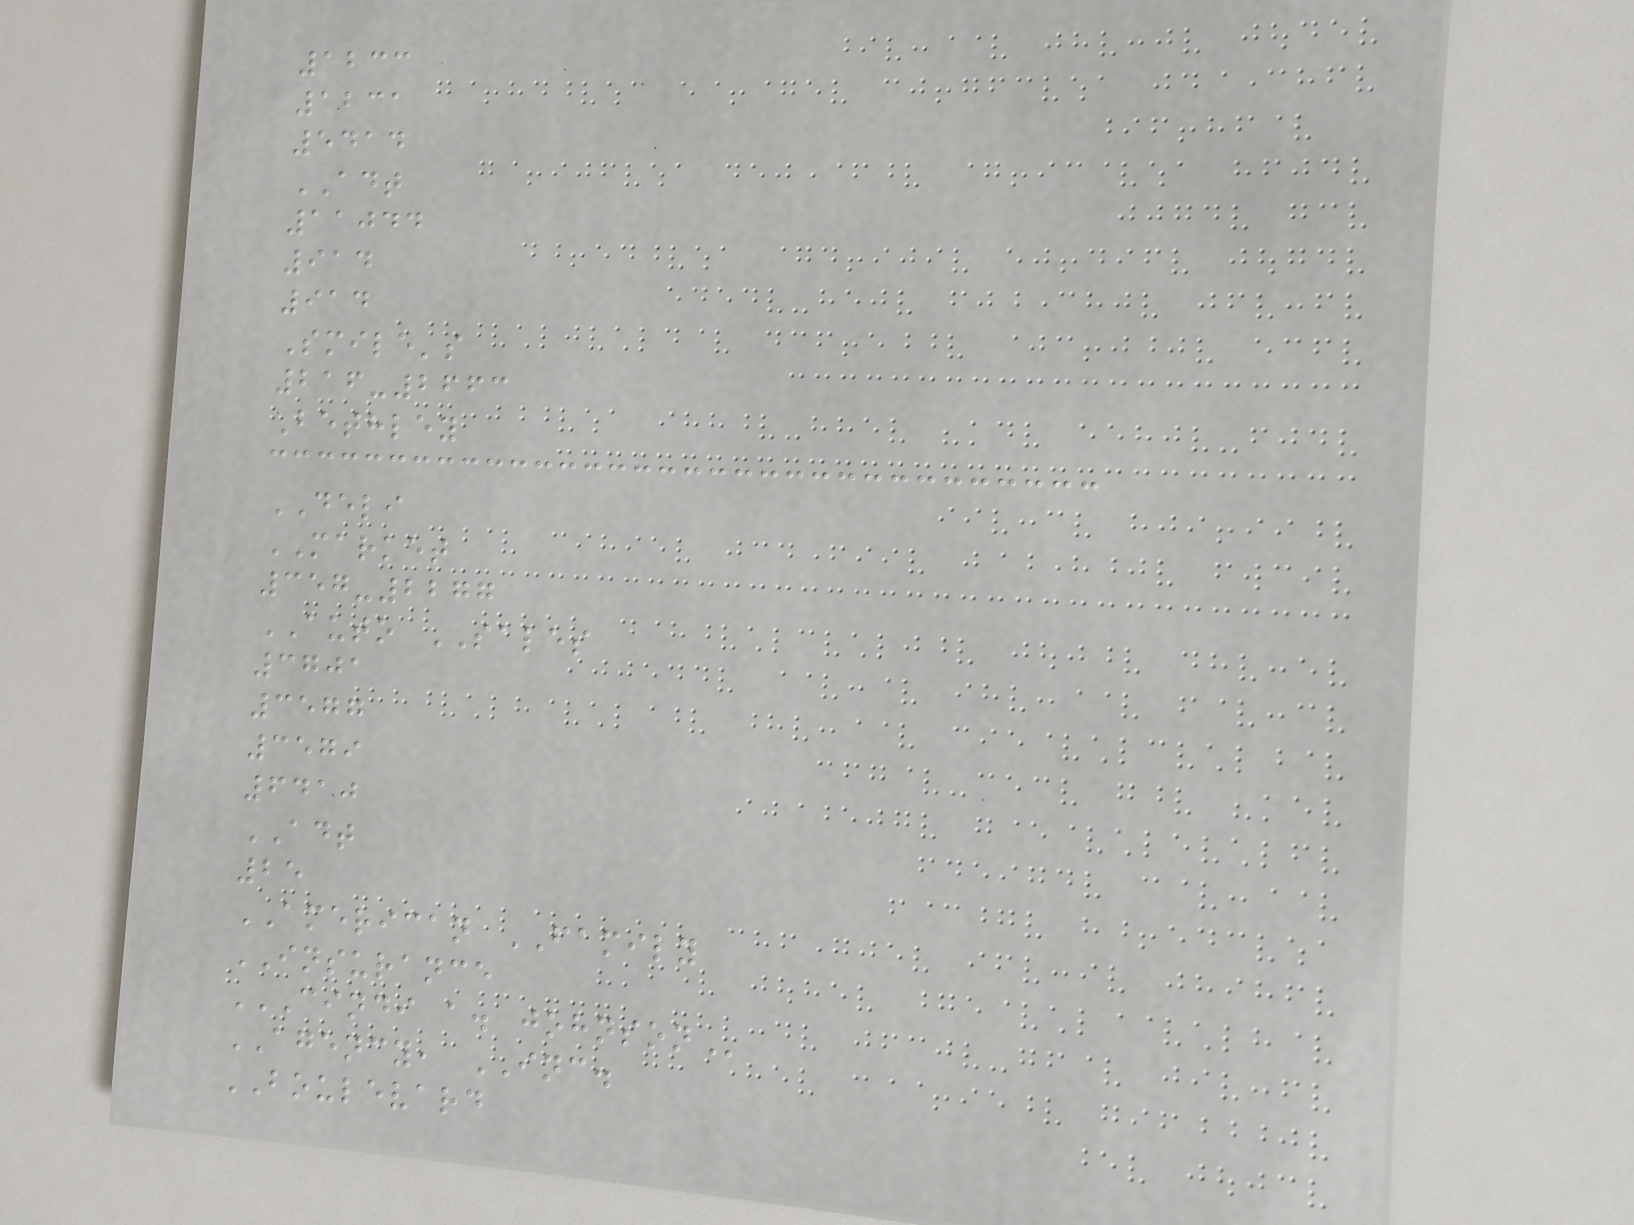1233
1231
5414
ADT
11044
914
914
Smile's
216-2663
Bethley
DELI
MARKET
357-2277
AUTO SALES
3701
3577
3579
6410
ADT
25
AMERICAN FAMILY
INSURANCE
CINDI A. JOHNSON
AGENCY, INC.
BOULEVARD
